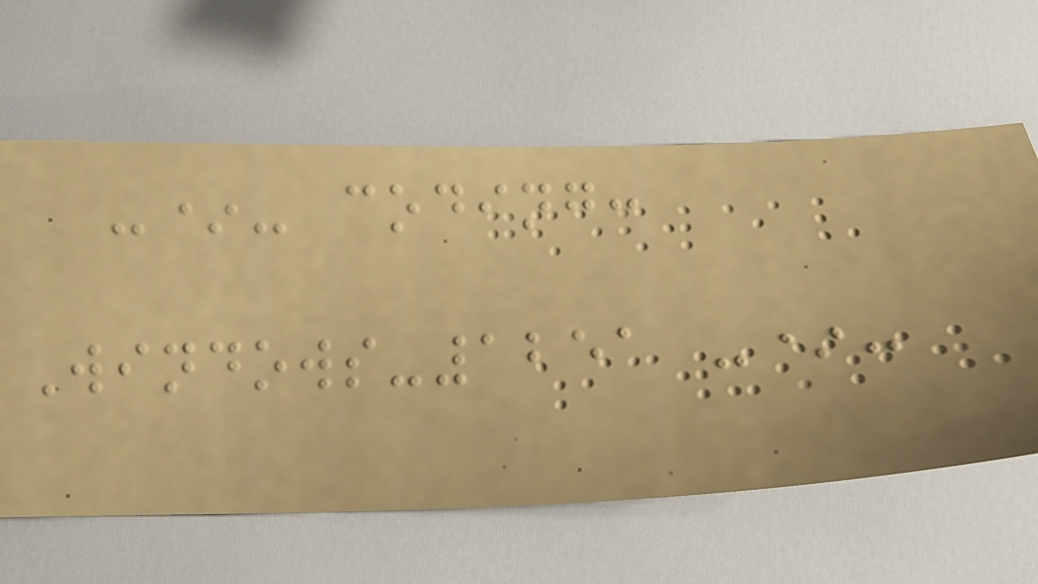-*- coding:
Windows-1251 -*-
